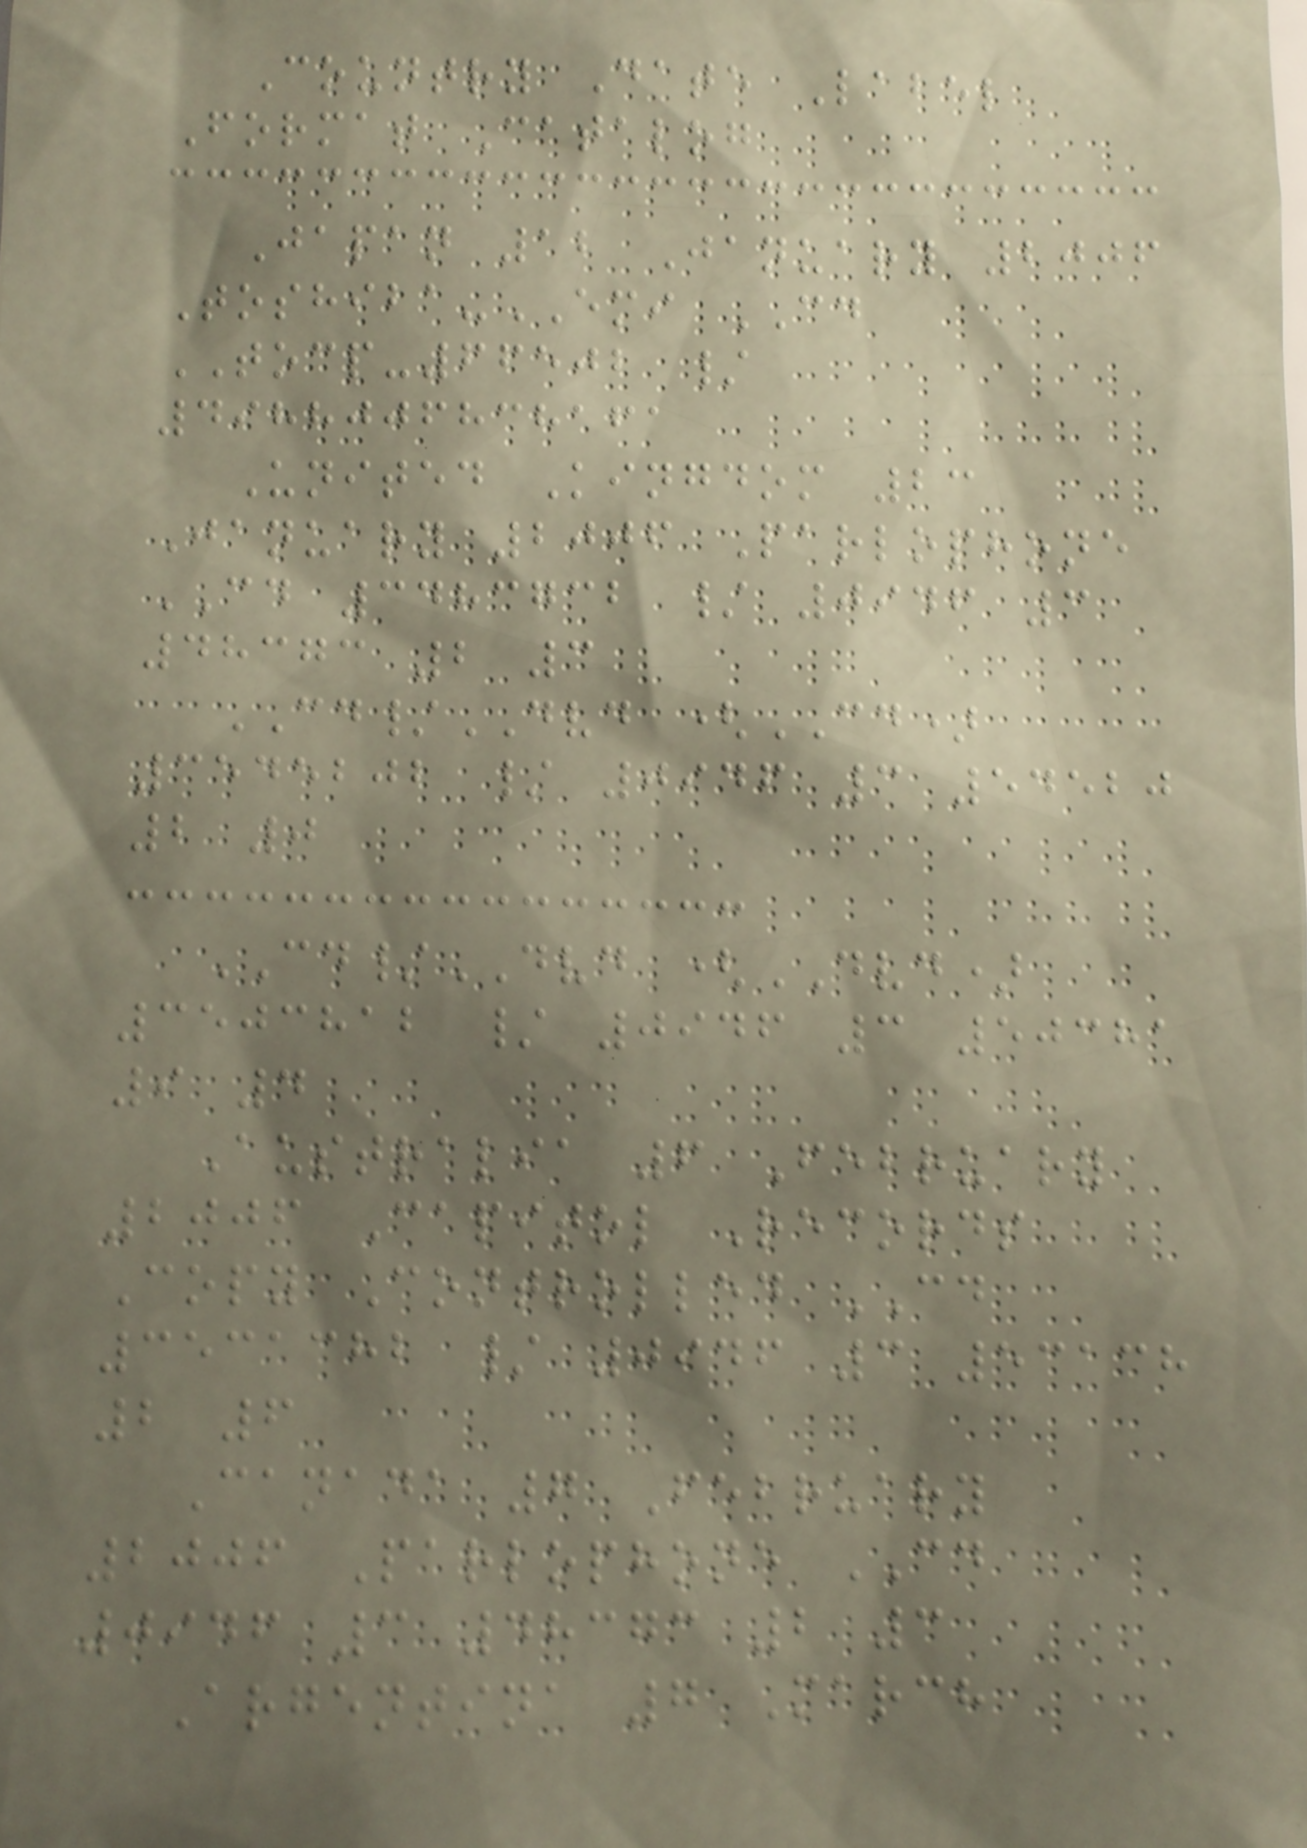Country Date Label
Format Catalog
Japan 12 January 2006
Toshiba-EMI CD
TOCP-66502 /
4988006838161
United Kingdom 23
January 2006 Parlophone
CD 3483732 / 0946 3
48373 2 3
CD/DVD (CD)
3545202 / 0946 3 54520
2 0
CD/DVD (DVD)
3503812 / 0946 3 50381
9 4
Australia 6 February
2006 Capitol Records
Copy Controlled CD
3531382 / 0946 3 53138
2 6
Canada 7 February
2006 Parlophone CD
0946 3 48373 2 3
Argentina 7 March
